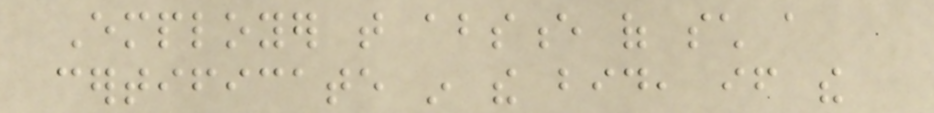Employer that absence of such a
certificate in the bid, if the
